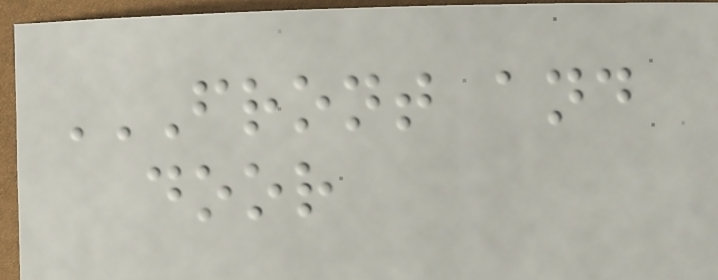FRONT AND
DOOR
